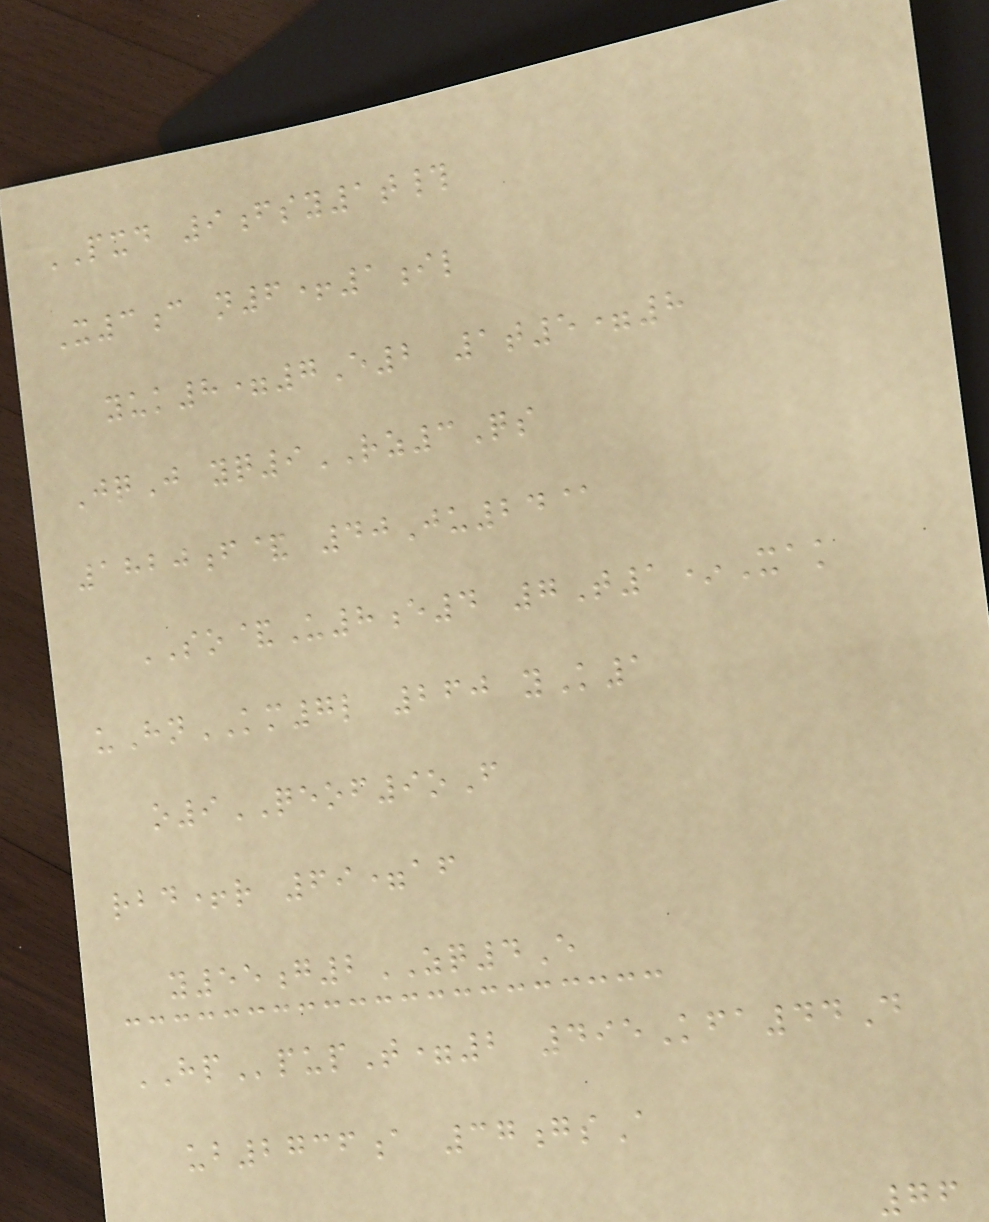PXD 9fsy1t#
X3c n6+1il
yuk8=7E2 1t5=8
JqJ yq9RZ3Qs
1820f& 40Ju24@
SO&U8e4 7T1*Xak
uHnKM7l 260 yK1
o9QEOF9oF
rbd+r 69=af
y55g2ZQ4E
HPpupT=2 495Kfa44D
ub2736a 37gsA
76
